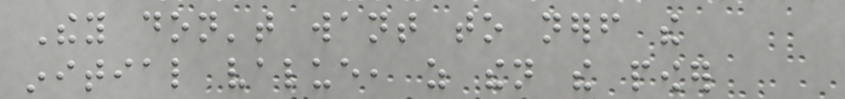They don't want to nerf the
initial value, as then the power
